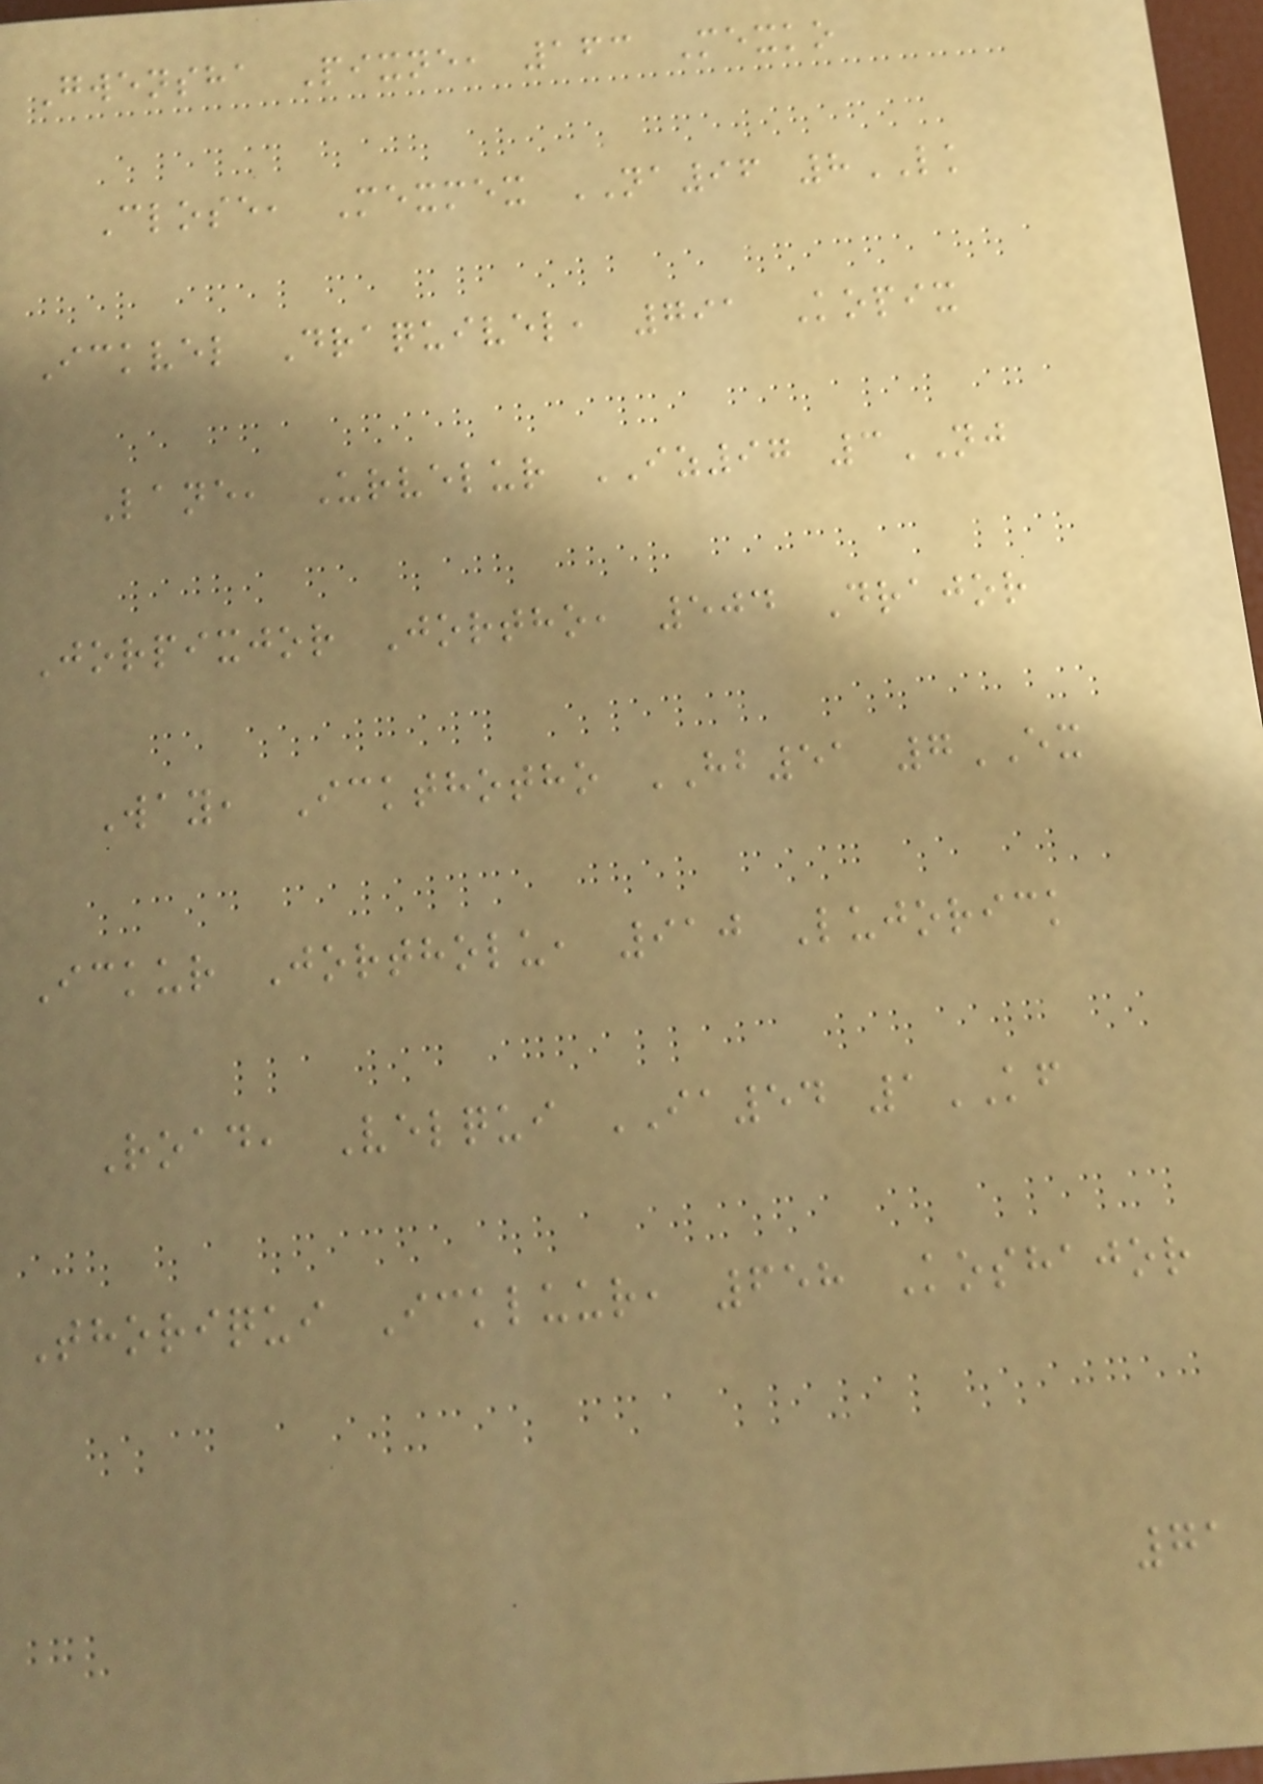Gwensha Pixne, 163 Mexko
Close, Mexmex NA96 8LK
Ickvel Draquivel, 791 Kopix
Lane, Urvelur IZ97 3NJ
Jorpixjor Jortho, 504 Drajor
Way, Ickthotho HB51 7EX
Ickur Jortholu, 910 Lujorick
Road, Velqui IA54 1KF
Thoriqui Ickluur, 658 Koshajor
71
